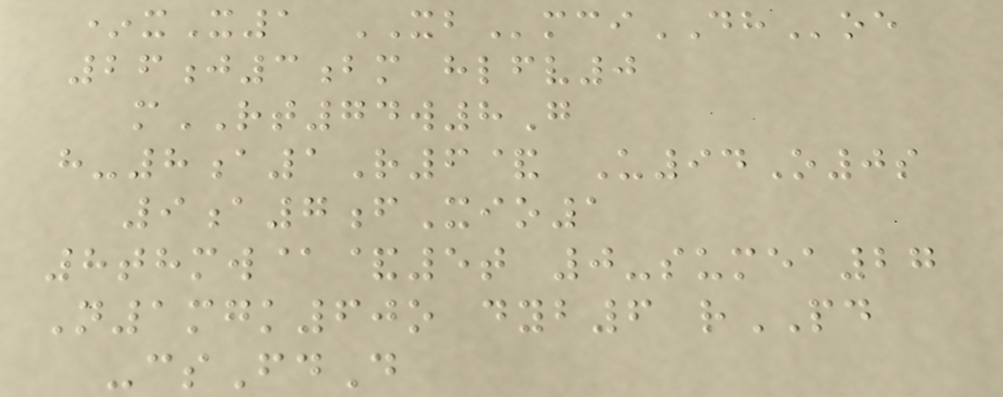*xX1 XBmciDHoe
26j3bm hlfv0
mRT74w8G
h-8a1R6& U94O0s
9a7fXio1
8thmw@&5t 0-sumea27
N1mgk60o dyb6 rPD
-csFdD
